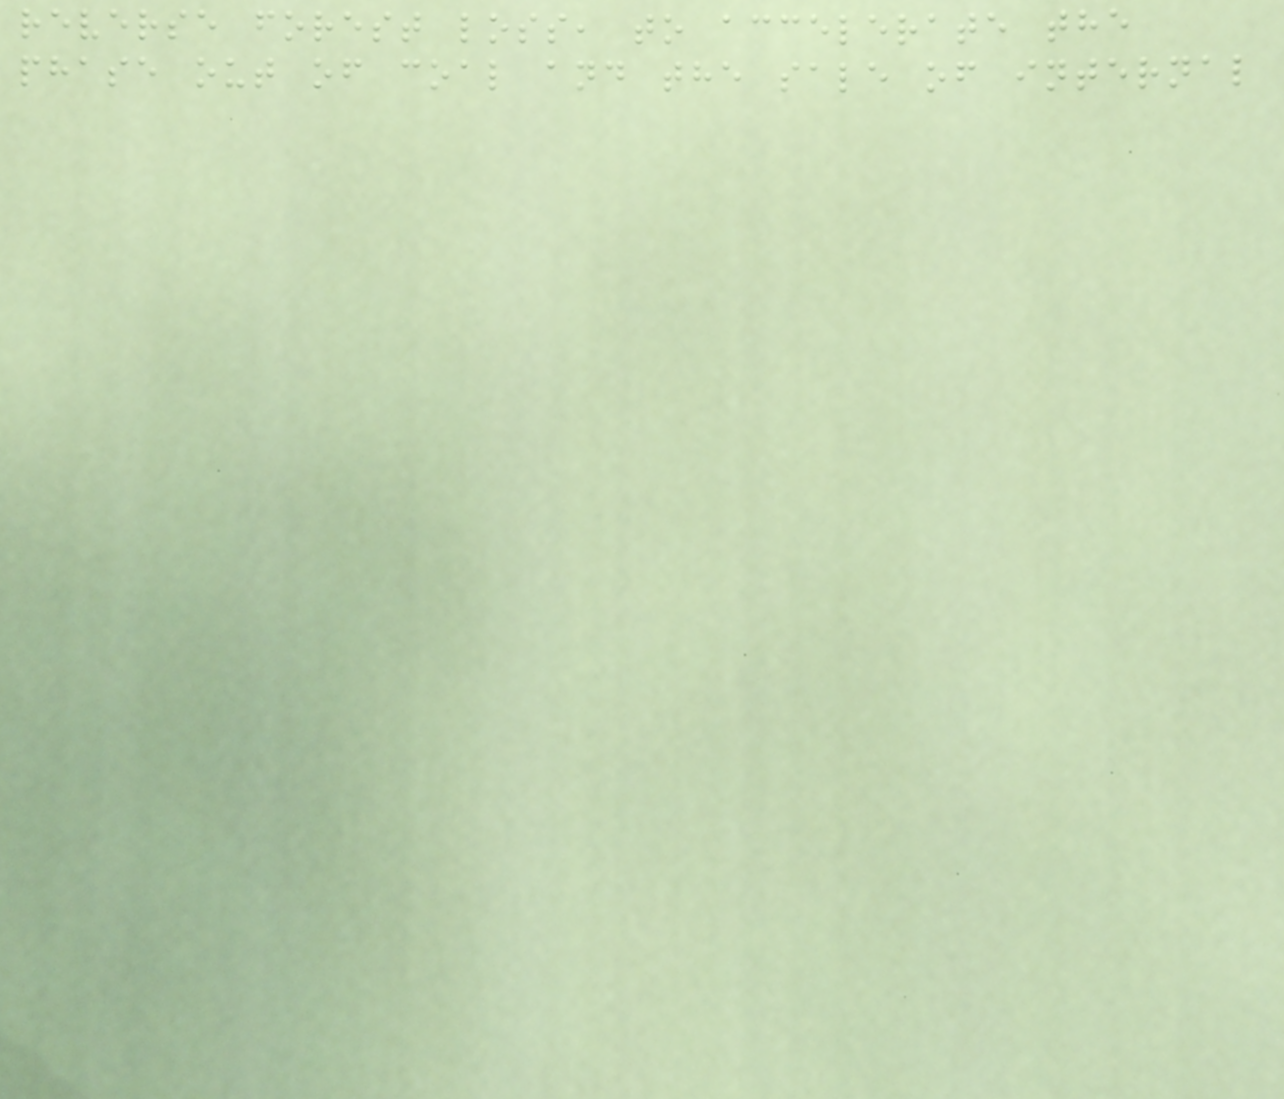reverse forest loss, to accelerate the
phase out of coal and the sale of internal
